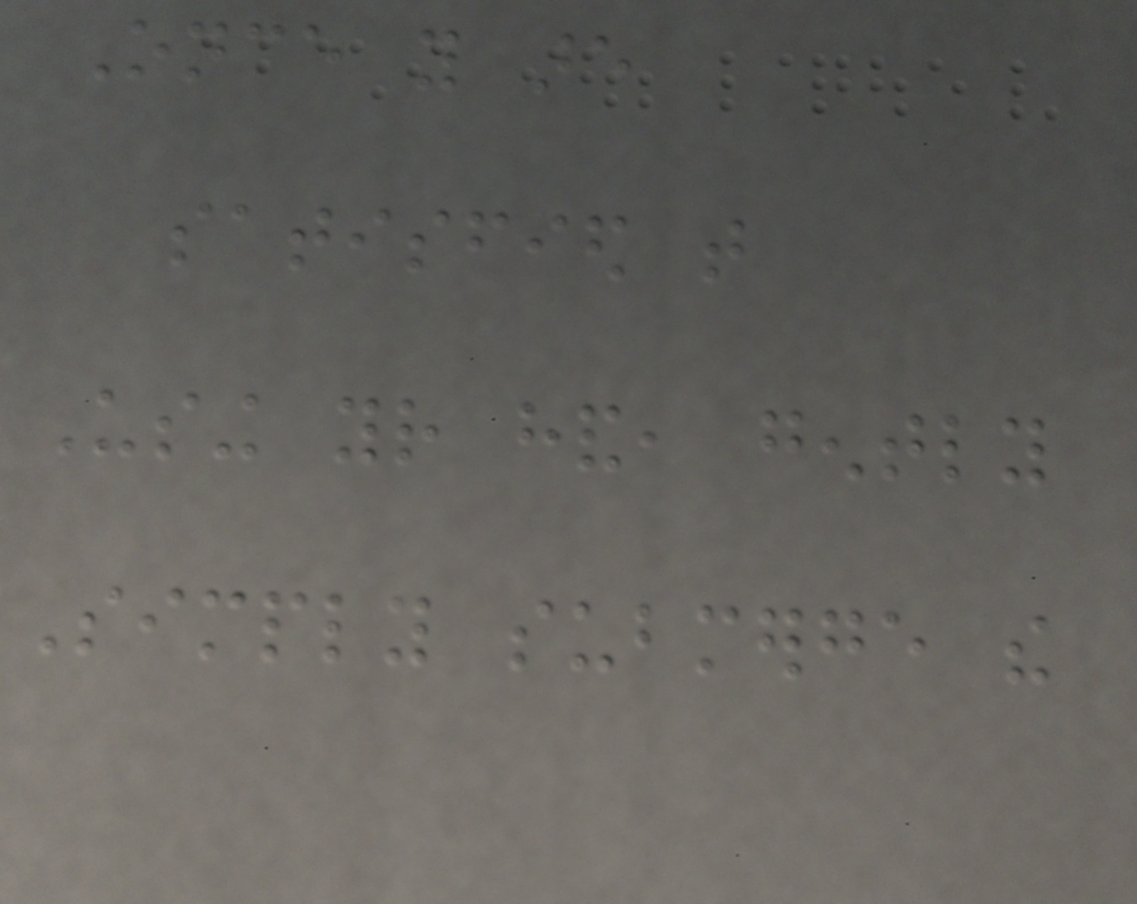Once you are
satisfied that
Using your hand, gently
Simply submerge the
